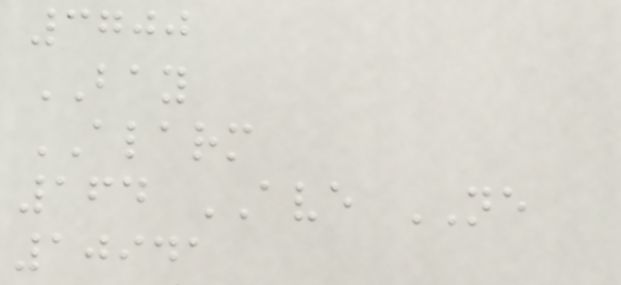3700
BAY
ALARM
164 AVE NE
10941
